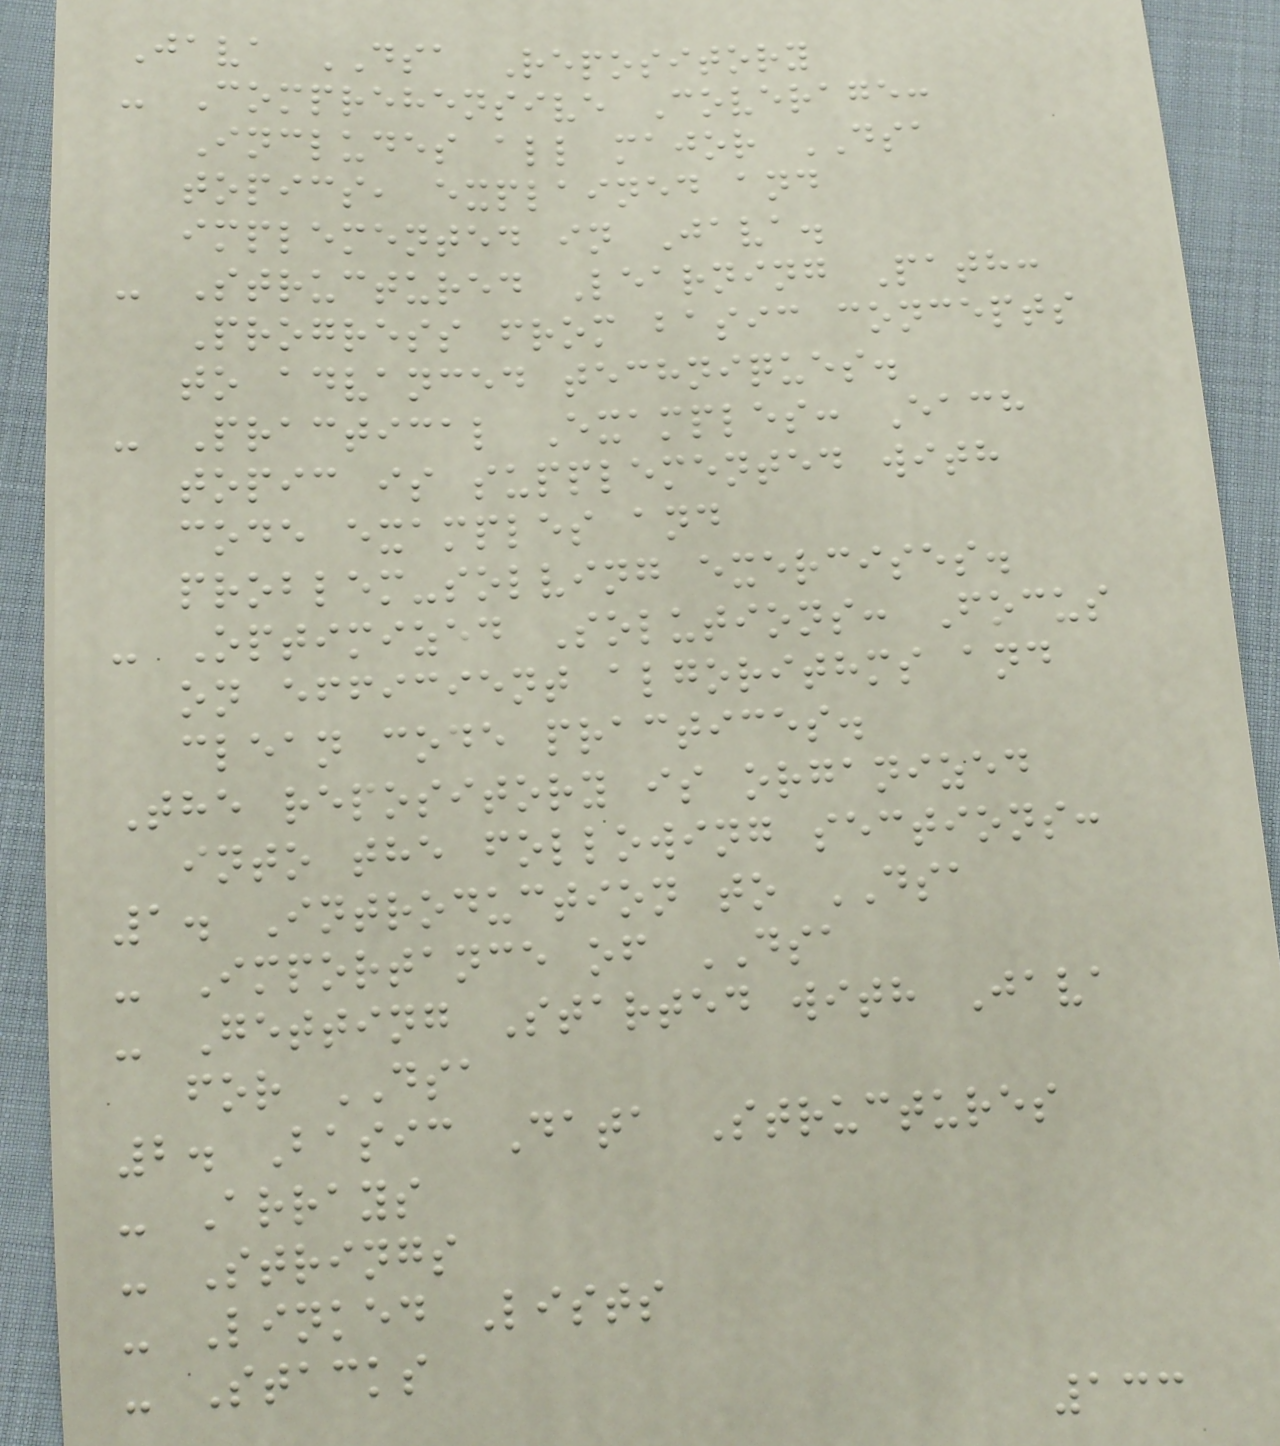Java DSA Repository
- Comprehensive Coverage:
Includes all major DSA
topics, explained and
implemented in Java.
- Structured Learning Path:
Progress from basic concepts
to advanced techniques.
- Practical Examples: Each
topic is supplemented with
code examples and
problem-solving exercises.
- Optimized Solutions: Focus
on efficient algorithms and
clean code practices.
The repository is organized
into the following sections:
1. Introduction to DSA
- Importance of DSA
- Getting Started with Java
for DSA
2. Basic Data Structures
- Arrays
- Strings
- Linked Lists
- Stacks
133
